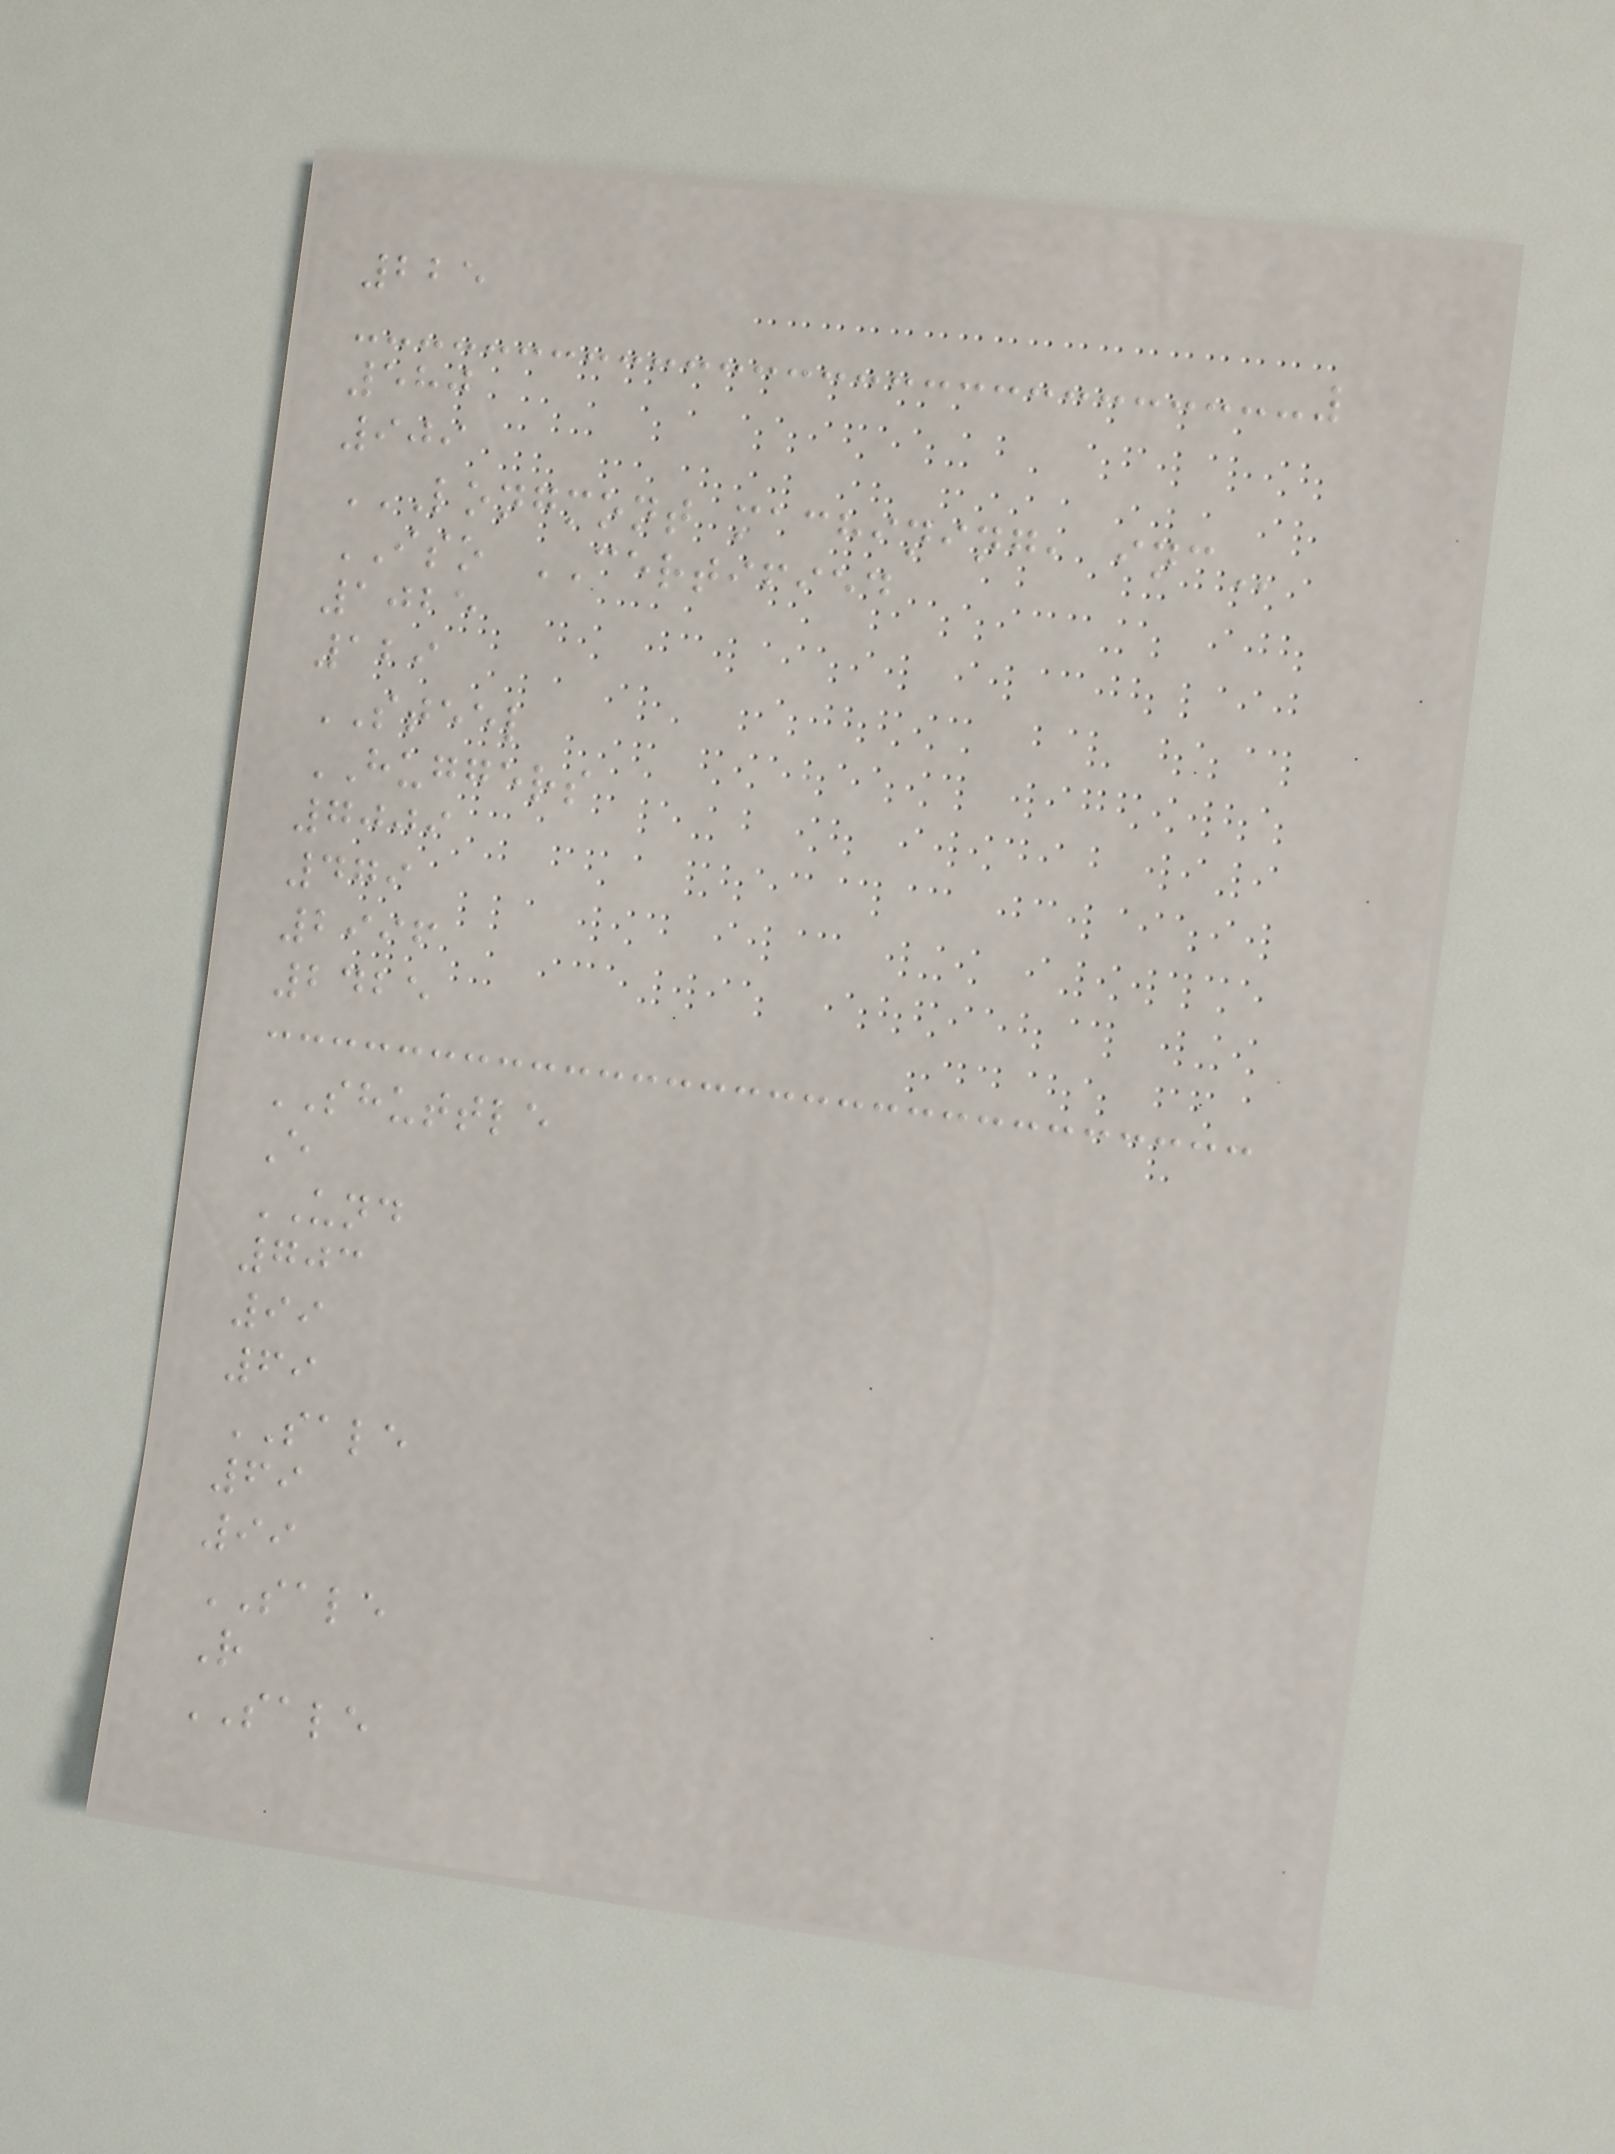225
580
909
LONGMONT MACHINING, INC
ISO CERTIFIED
1025
129
STEEL
HUGGERS
7009
479
2996
2425
SHUTTLE
E
UND
703
99
69
SALE
69
99
SALE
R
SALE
